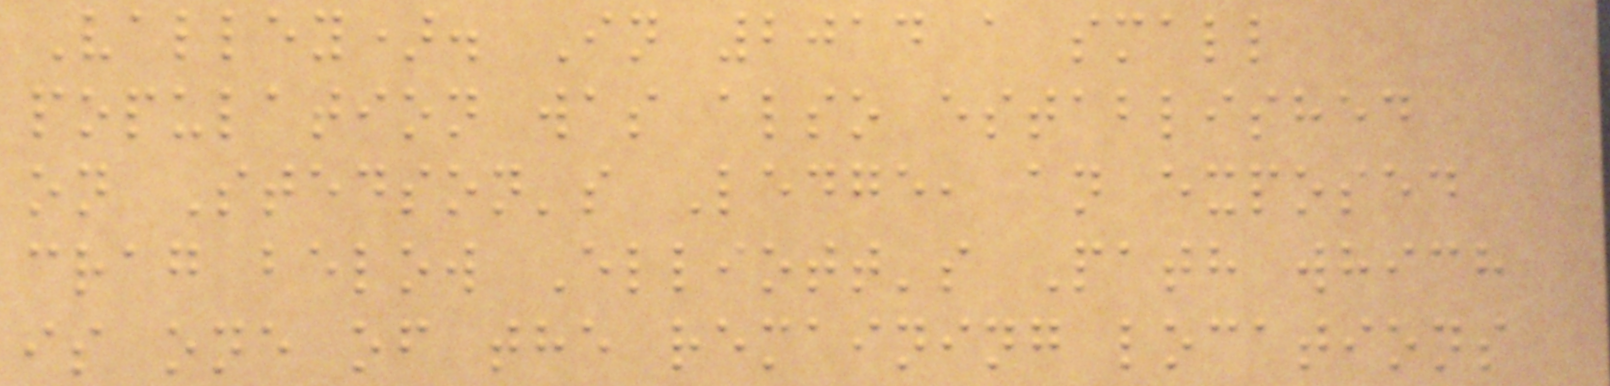Valley). In 2014 a small
population was also established
on Stedson's Ledge, an exposed
crag below Elliott's Path which
is one of the remaining locations
